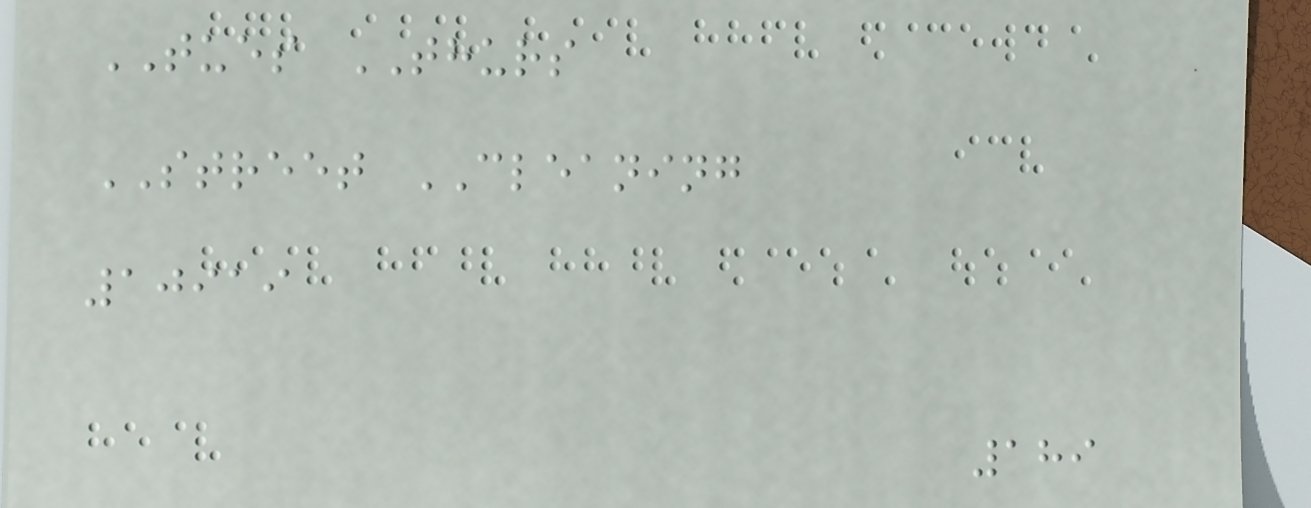TUES THURS
STREET CLEANING
10919
189
